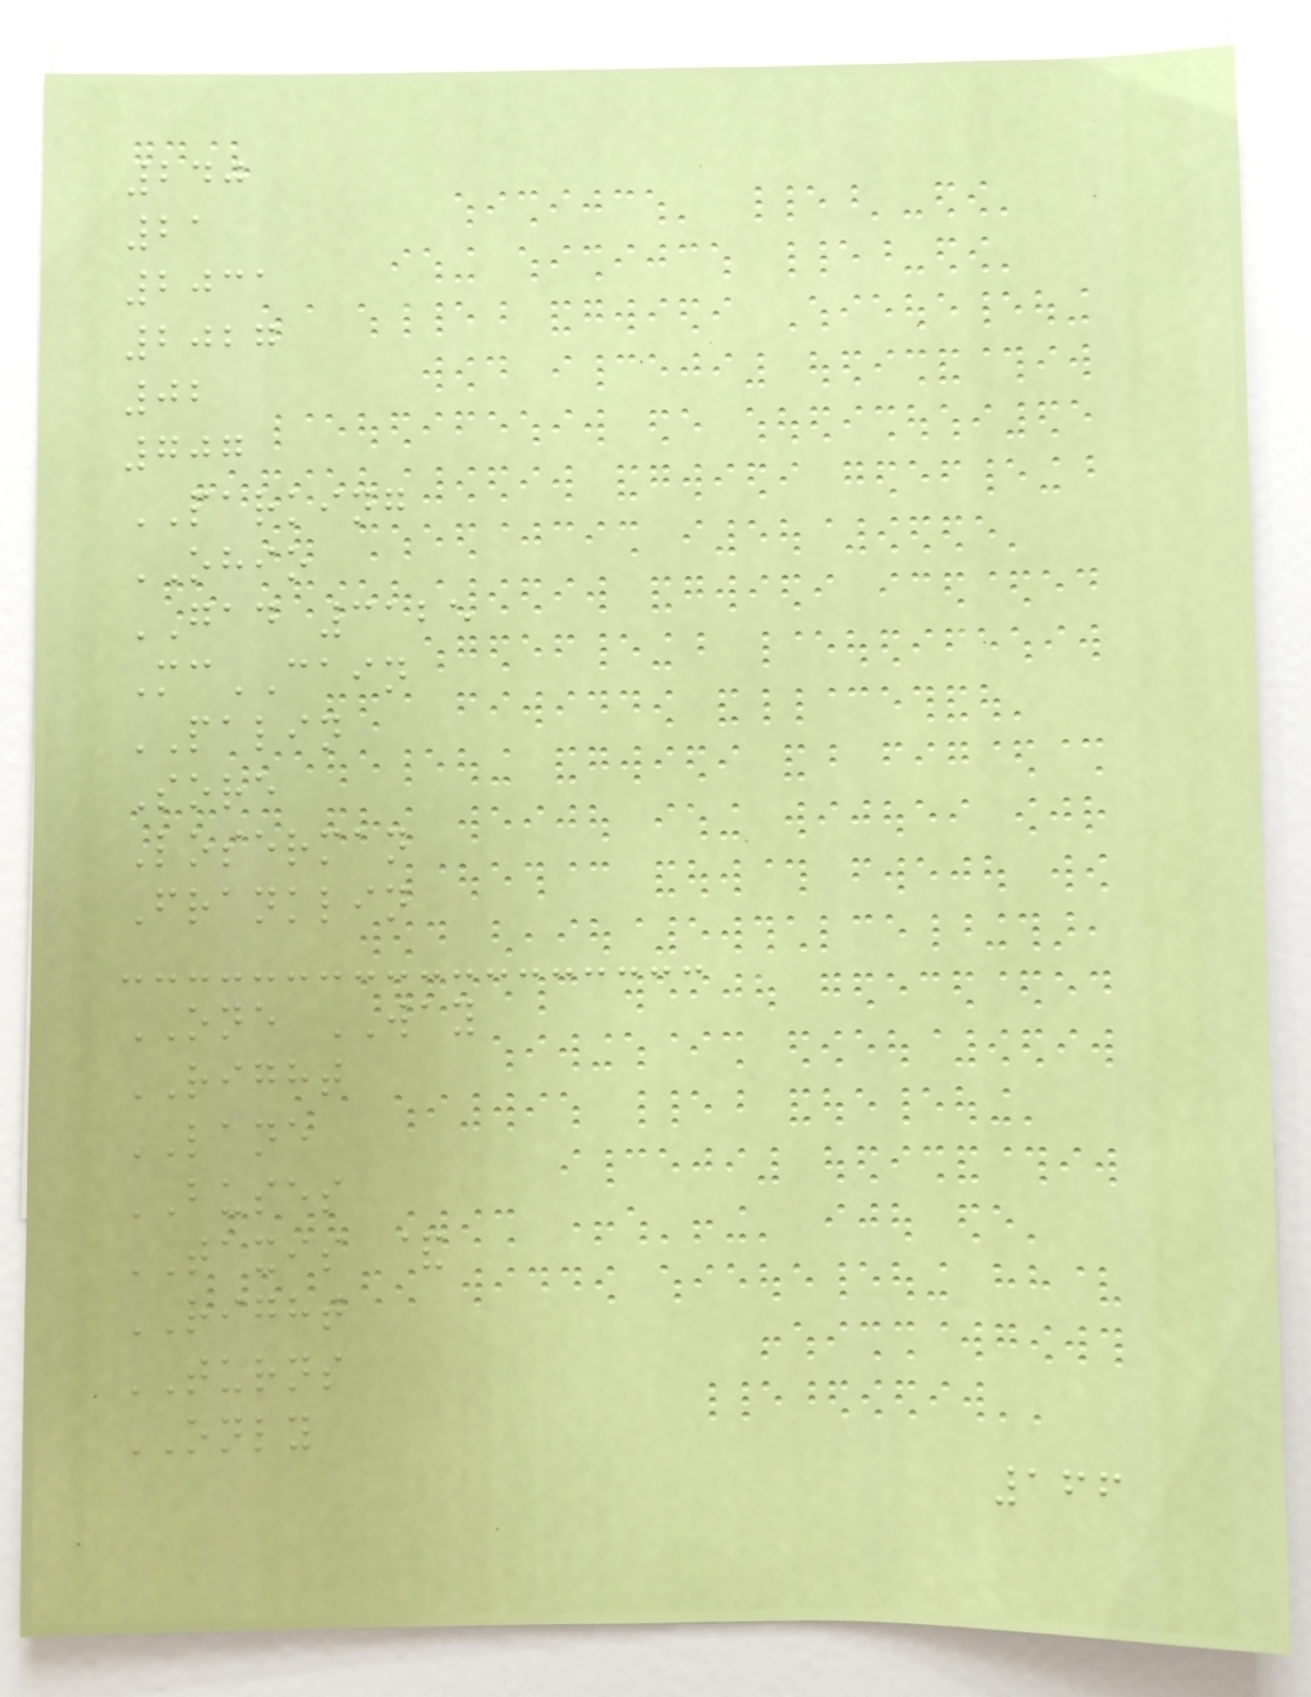240
21
2031
2027
02
707
PARKING
OHIO
GAD 3125
McCAIN
PALIN
Sore
Loserman
Franklin
ONE WAY
RIGHT
LANE
BUSES
TAXIS &
RIGHT
TURNS
ONLY
166
